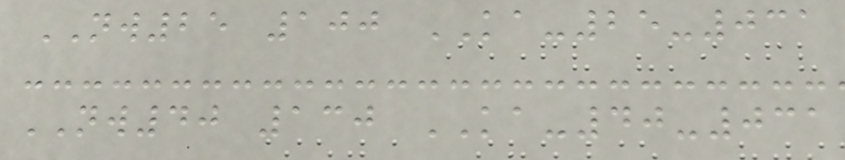NW25 100 KA-25-031
NW40 130 KA-40-031
